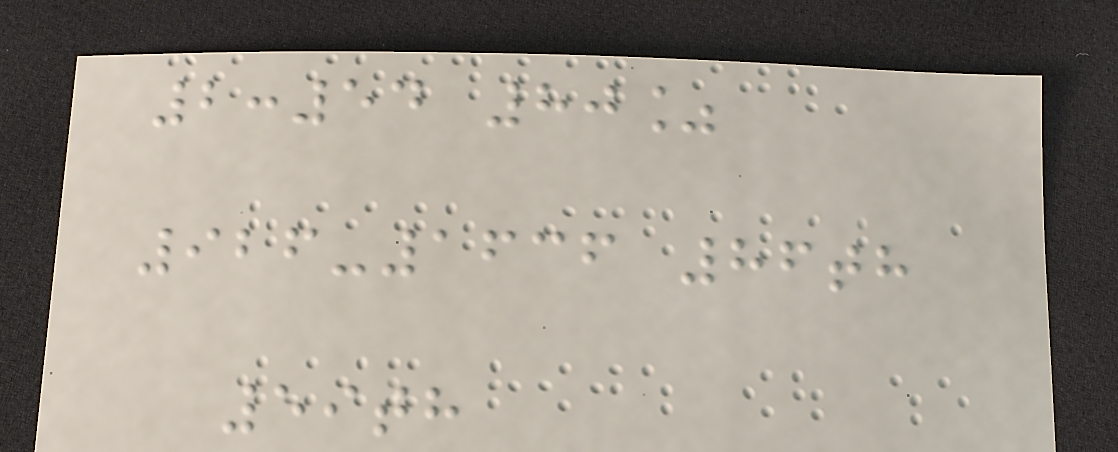2:54 80%
926-1636 86th
59th
